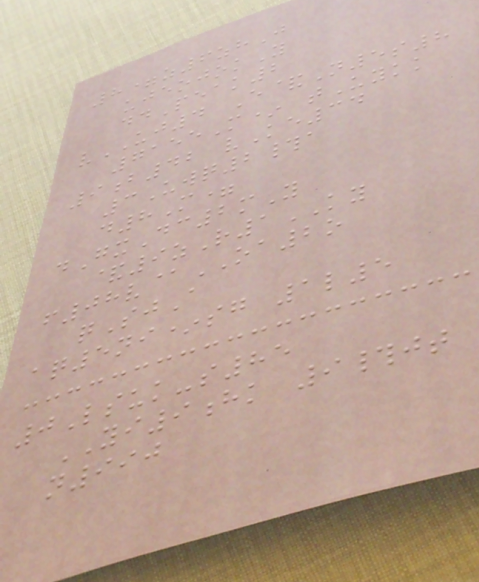8=z6zhJ
ujeojokY
ddPeak2
vUJ4 E&N5s8
7155M* tUykk
9b42 vKe34
3Uwq2#a
d8M=
dGxDc2mY
&9zR1KY
f08v@OA2o
qSjA
aq5ni*sg 1l5
0Lsuk-s85
YI9hk 9#jt
n990
